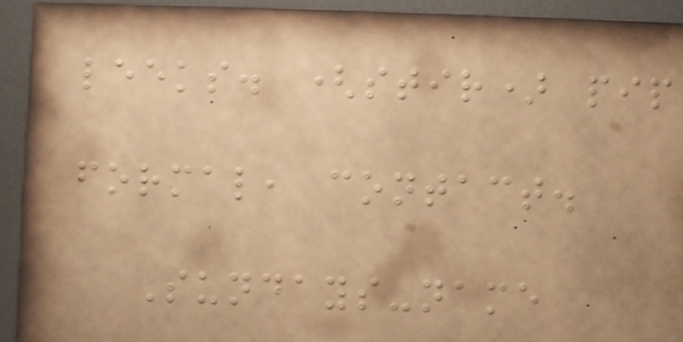leeks. (stir) pip
formal, contact.
Sundays-name
